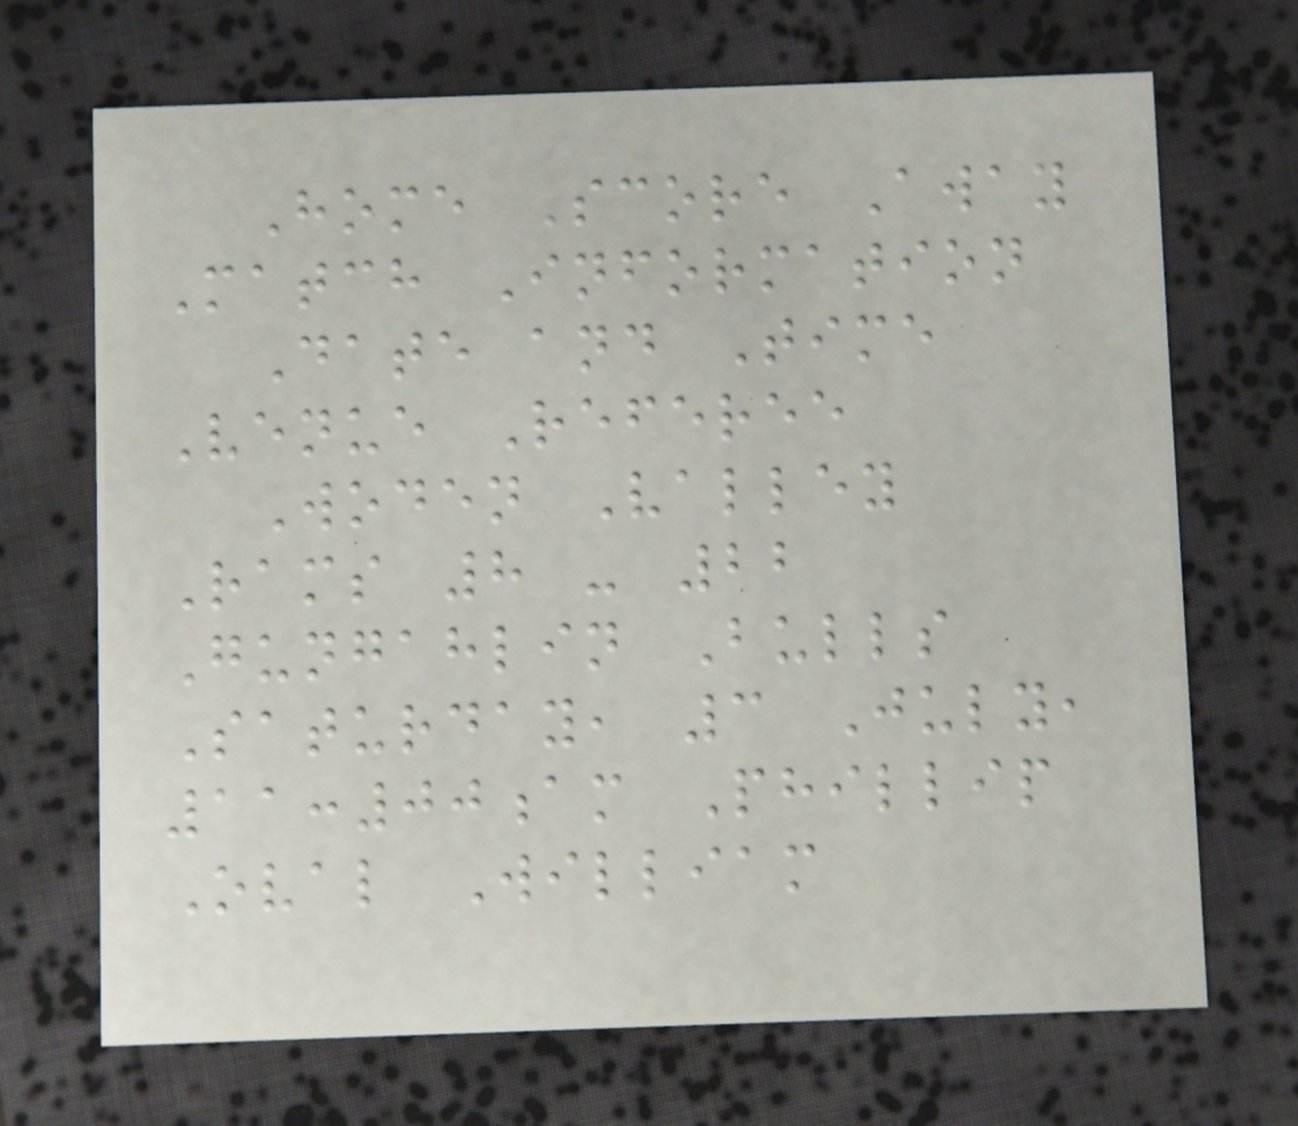Home Score Away
Match Information
Date and Time
Venue Referee
Woden Valley
Rams 8 - 22
Gungahlin Bulls
Saturday, 3 July,
11:00am Phillip
Oval William
